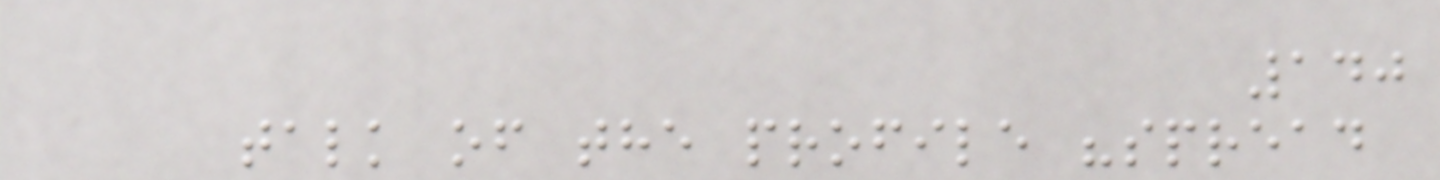140
talk of the profile "spread
